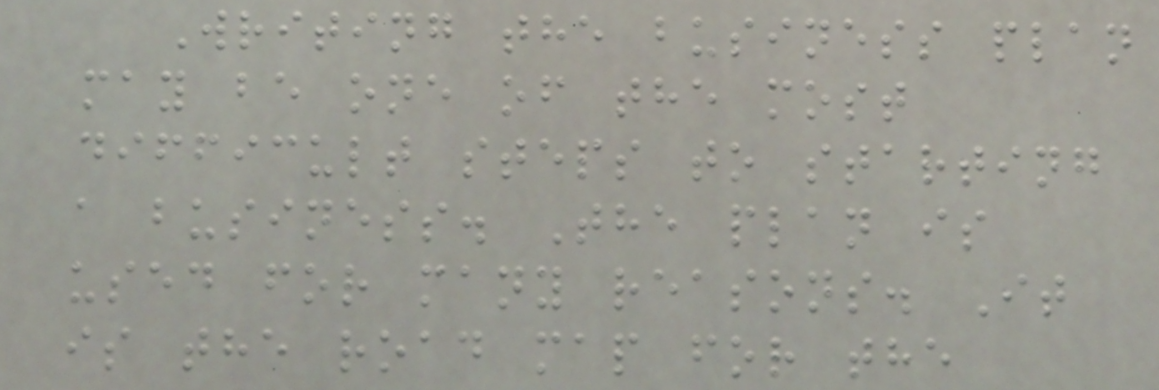Writing the business plan
may be one of the most
difficult steps to starting
a business. The plan is
used for many reasons. It
is the road map for the
